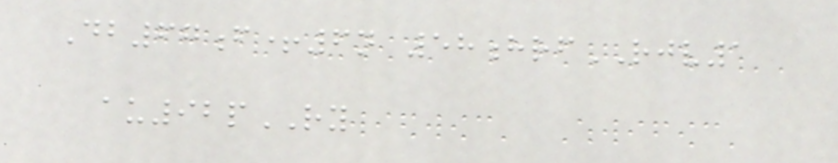Db67f+6n 58hrfRJV1
au92pRY
